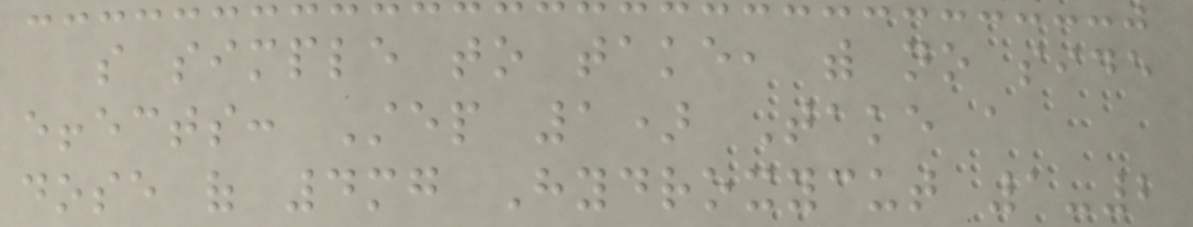so simple to take, with no side
effects: Step 1) Take a
dose of 4mg Hydroxycut 1-2
